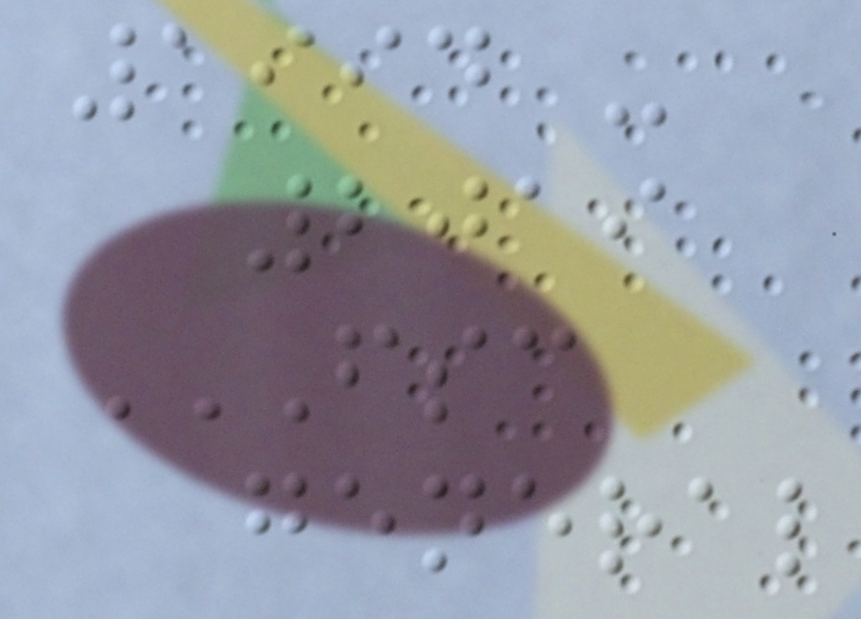1994 -
2019
FSC
GENERAL
